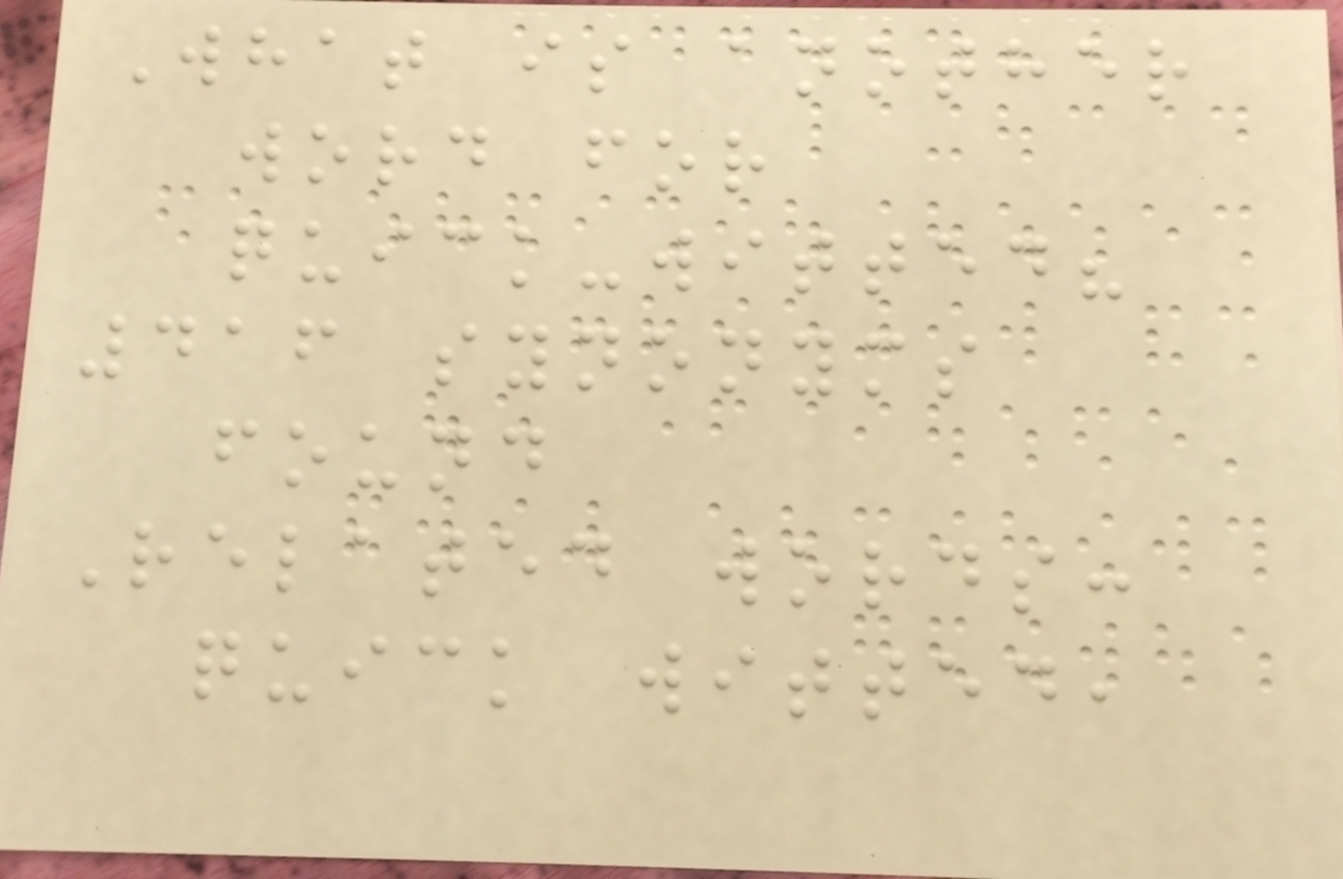What is another
word for
quick-witted?
416 synonyms
found
Related words:
quick witted,
